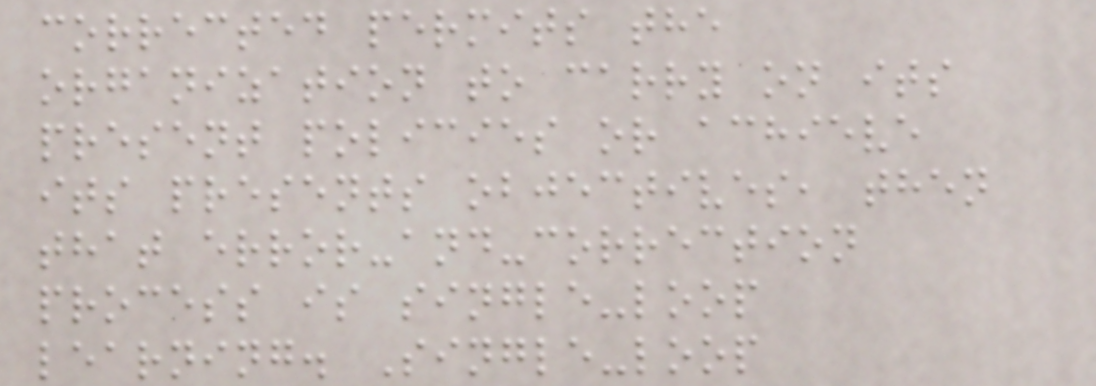corrected permits the
organization to carry on its
present policies or achieve
its presents objectives, then
that error-and-correction
process is single-loop
learning. Single-loop
